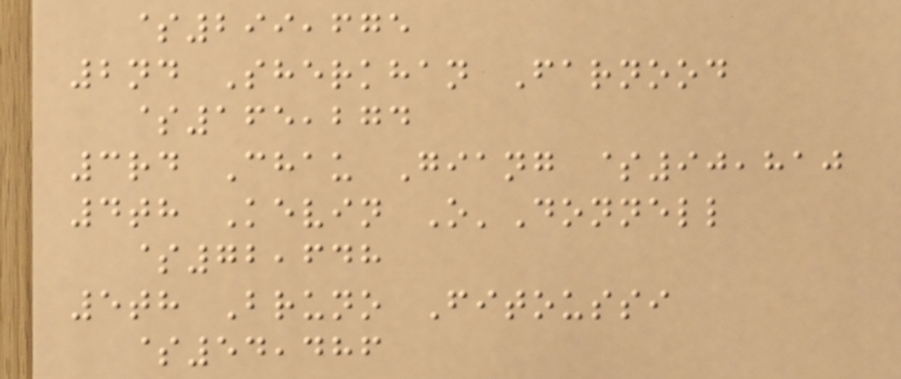$299,675
2nd Sherkhan Farnood
$165,274
3rd Chau Giang $90,810
4th Kevin O'Donnell
$72,648
5th Bruno Fitoussi
$54,486
